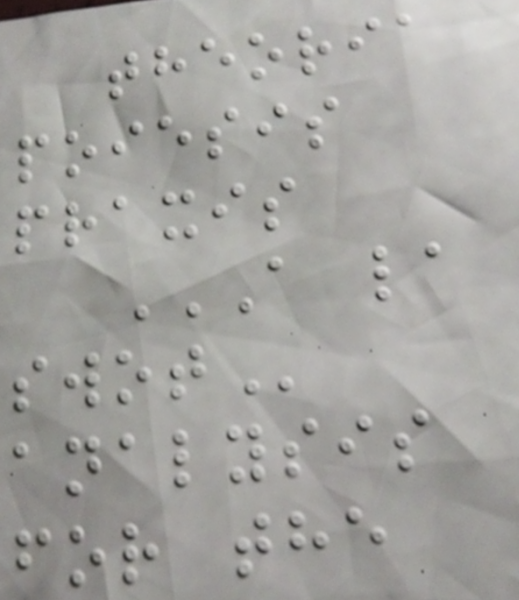theoria
poiesis
praxis
A LA
SWOT
analysis
for the
